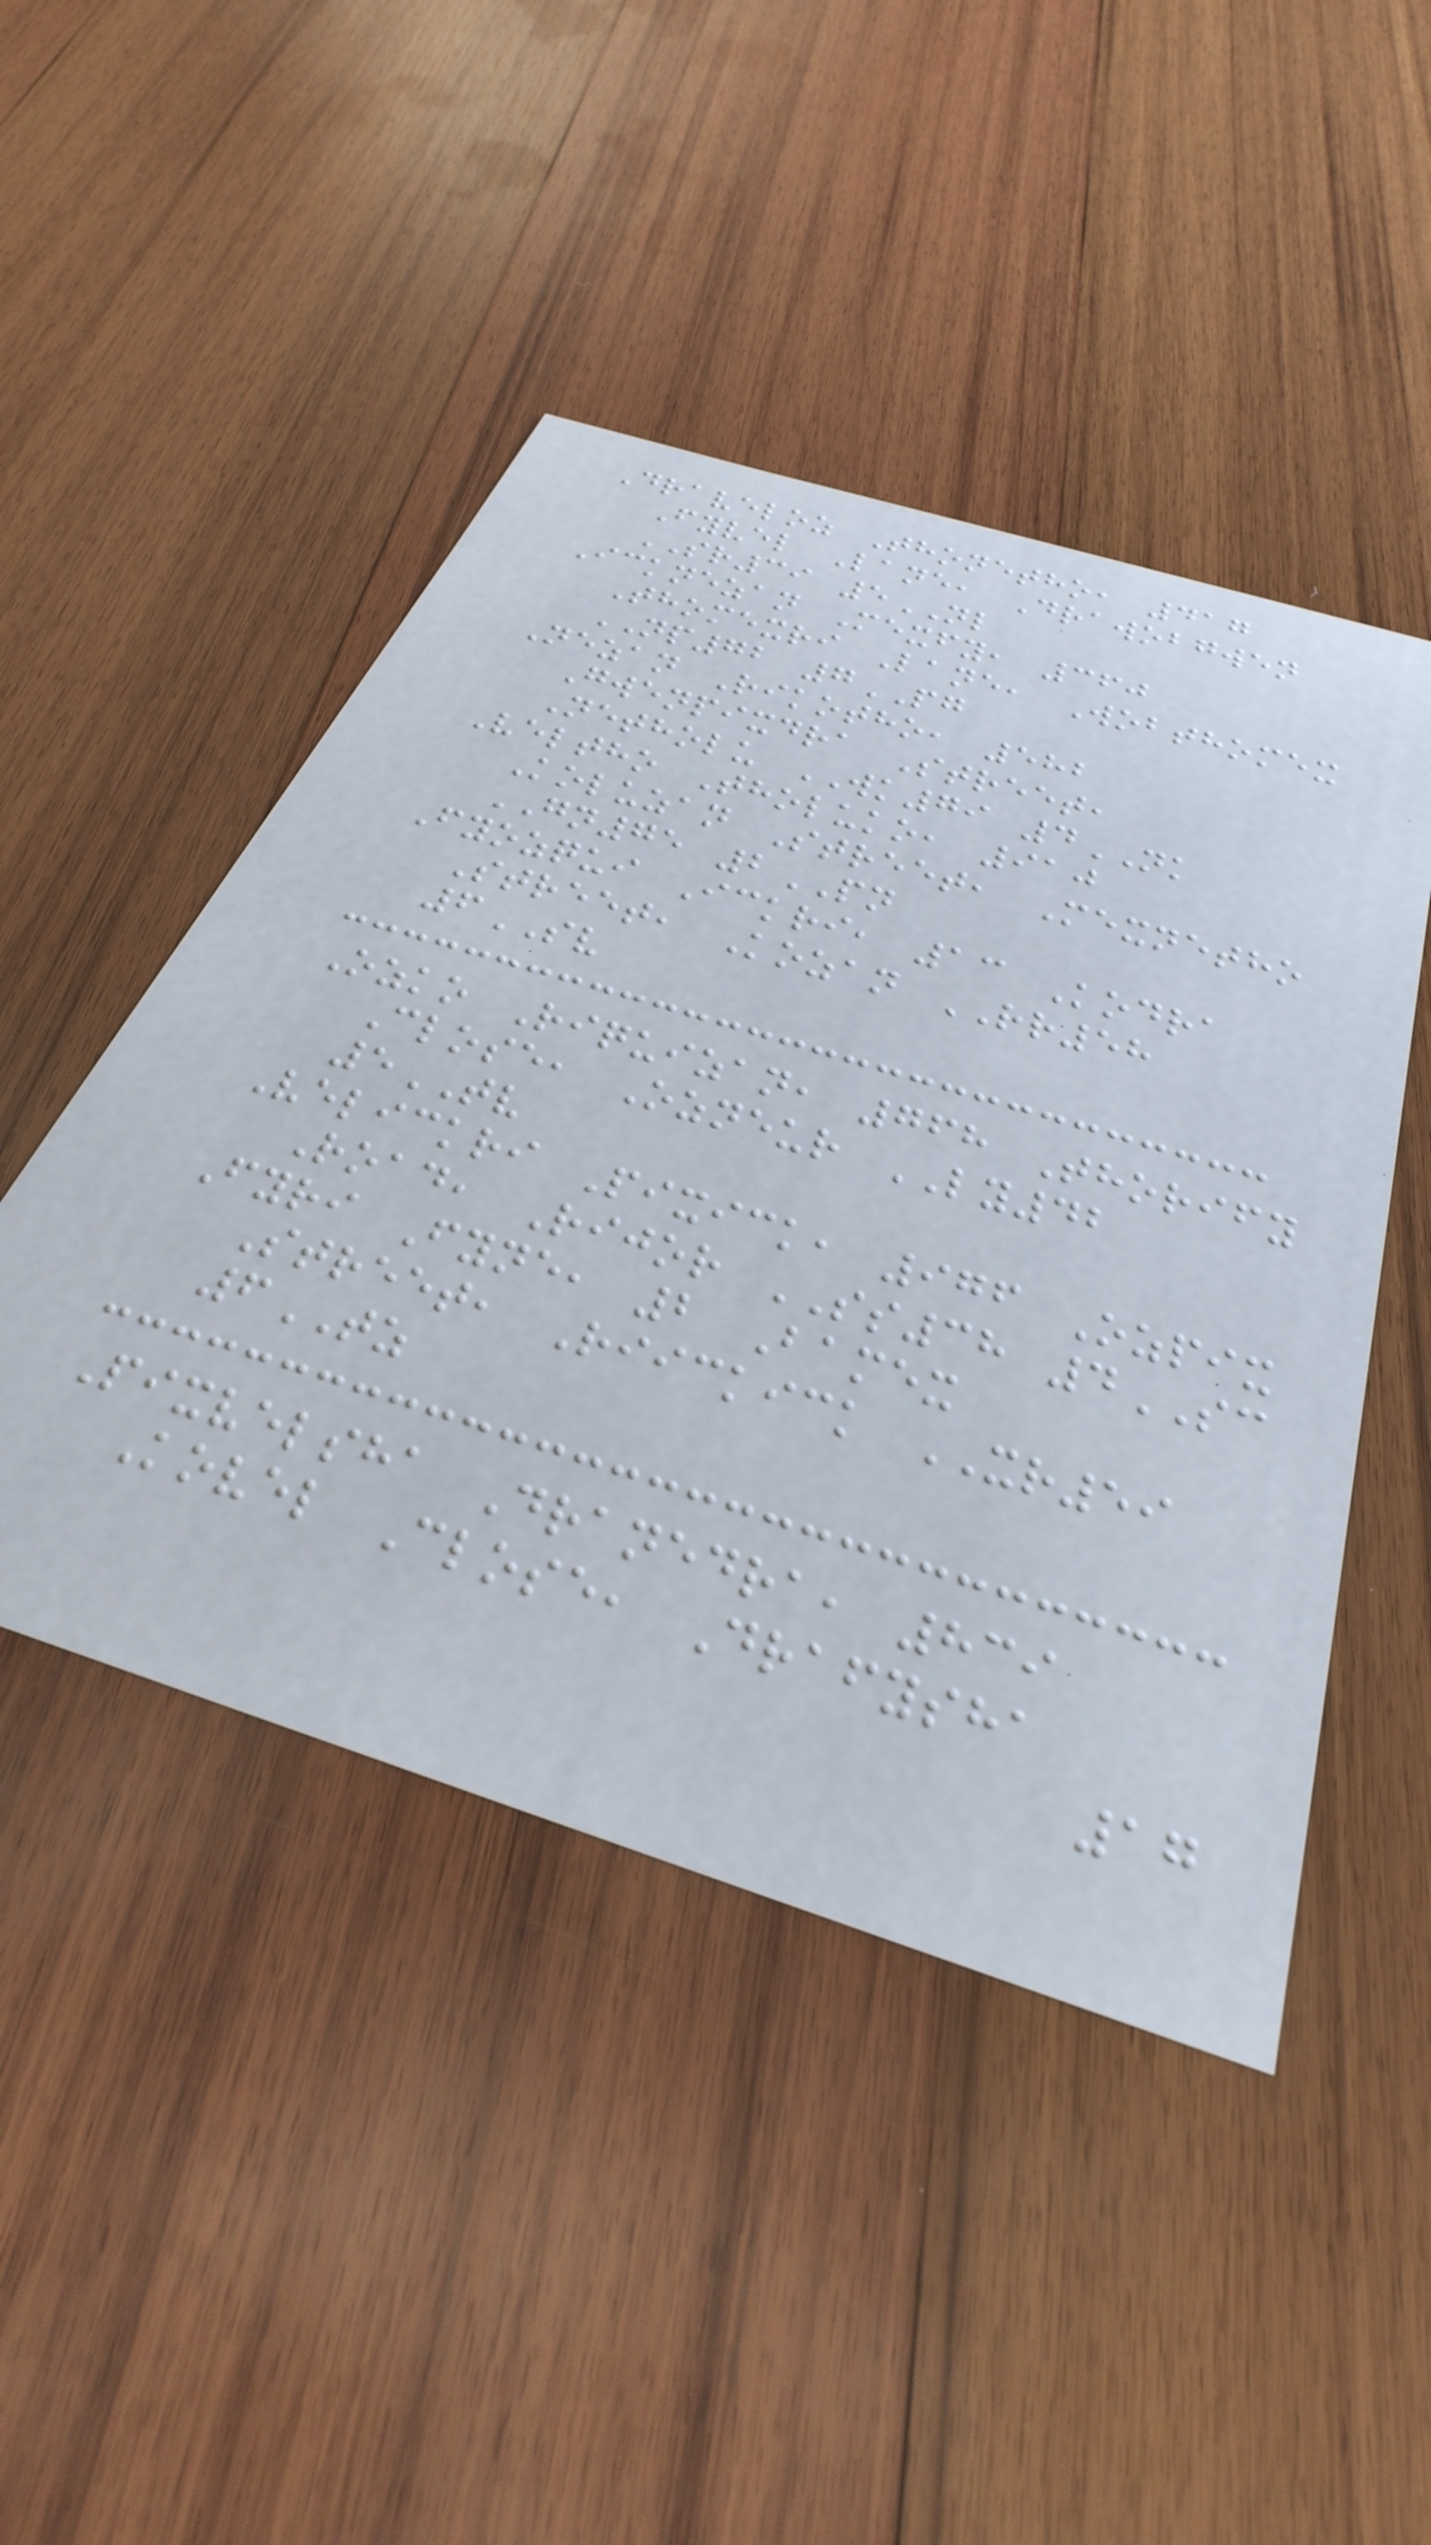Draveloz Thonetho, 417
Fyvel Lane, Drawobgwen
SR39 5NL
Icknezan Mexfy, 360
Thomexri Lane, Wobthomex
NP72 7PG
Nezan Rikotho, 582
Gwenpixdra Street,
Netholu WK79 4NK
Veltho Tholuko, 910
Koluzan Street, Mexnetho
GN75 2PN
Fyozqui Ickri, 13 Kodra
Street, Kozan RR58
6SV
Ozko Riquizan, 768 Thorify
Close, Ozneur LY42
5TV
Velickri Pixick, 976 Ozpix
Road, Rijor SS38 4SC
Fyri Fyne, 2 Bamex
Street, Riickick XR59
6TZ
Pixvelsha Dranedra, 839
Kovel Close, Drafysha
17
